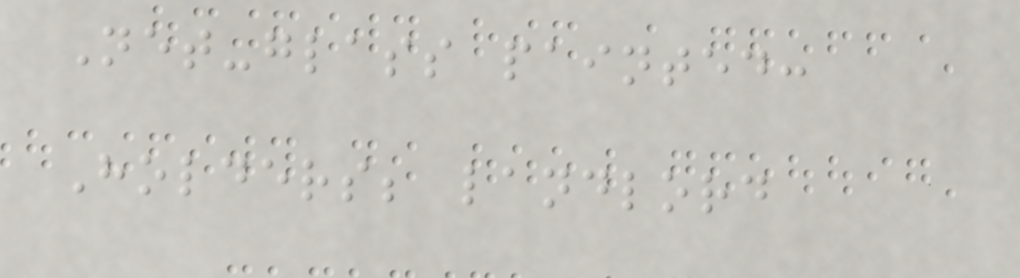Net-glass painted:
Holders; landlord
